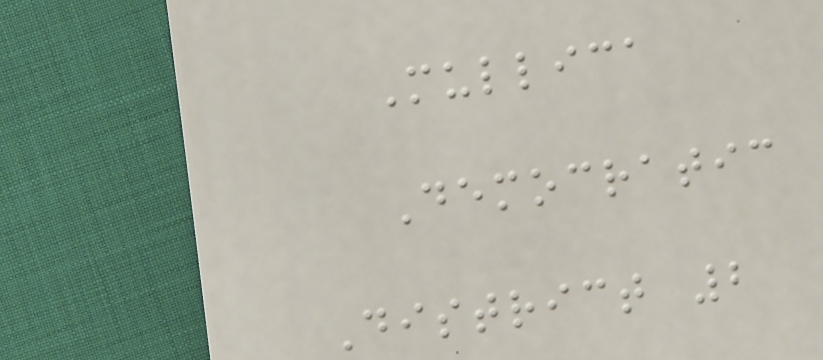Mullica
Democratic
District 2
